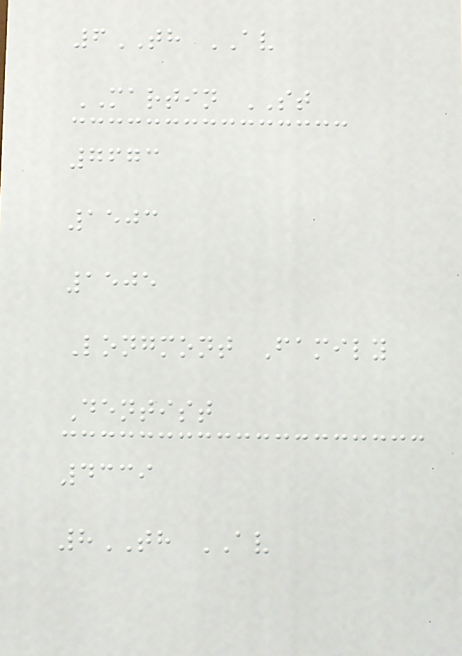6TH AV
MARTIN ST
7673
1503
1505
Longmont Family
Dentist
4339
8TH AV
